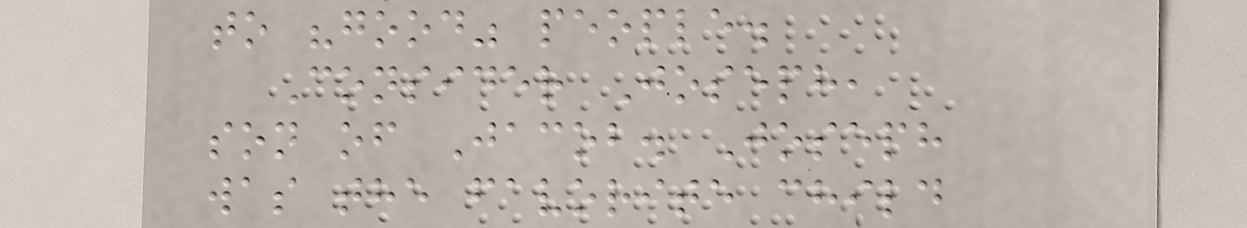to "good" people.
Consider Joseph,
son of Jacob. Joseph
was the favorite child
